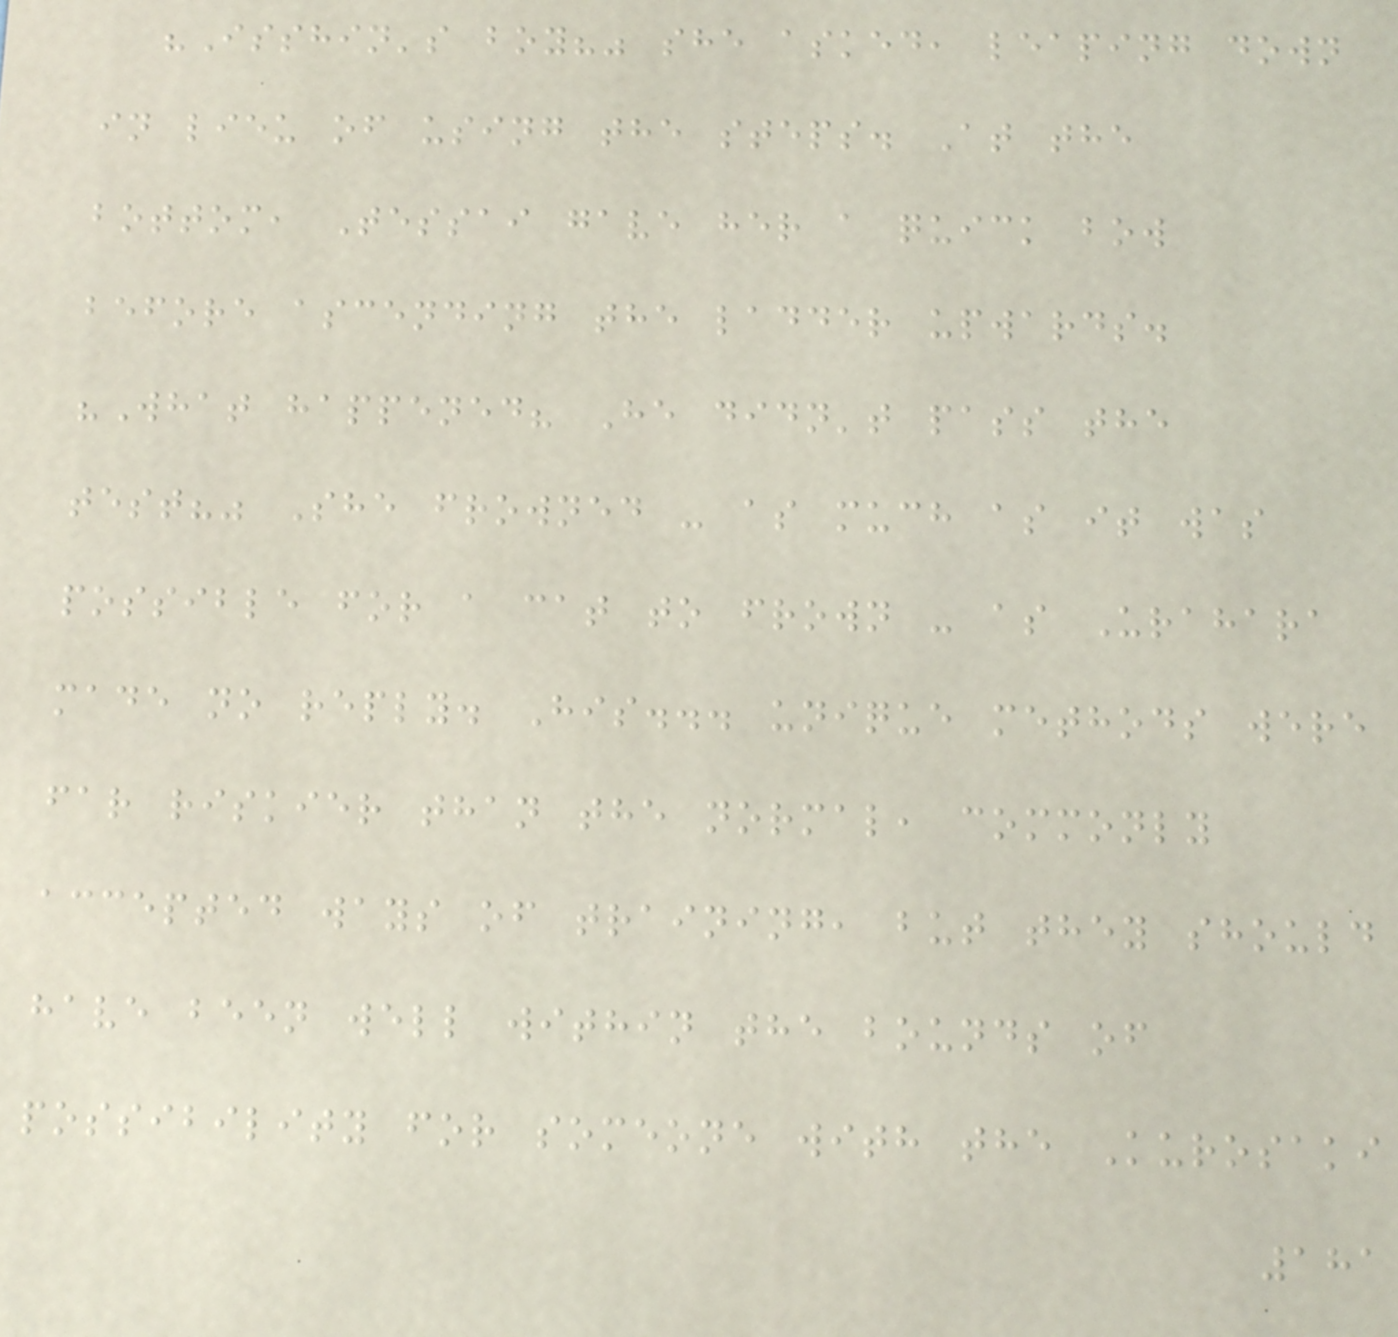"Isshin's boy?" she asked, leaping down
in lieu of using the steps. At the
bottom, Tessai gave her a quick bow
before ascending the ladder upwards.
"What happened? He didn't pass the
test?" She frowned - as much as it was
possible for a cat to frown - as Urahara
made no reply. His... unique methods were
far riskier than the normal, commonly
accepted ways of training, but they should
have been well within the bounds of
possibility for someone with the Kurosaki
181
